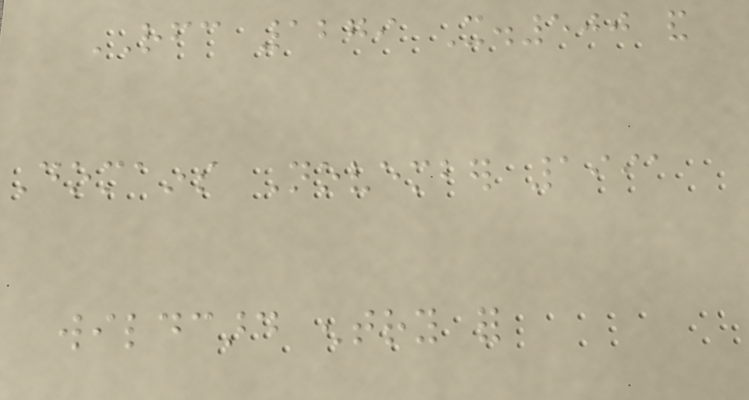RFC 1279 X.500 and
Domains November 1991
wildcard entry for
